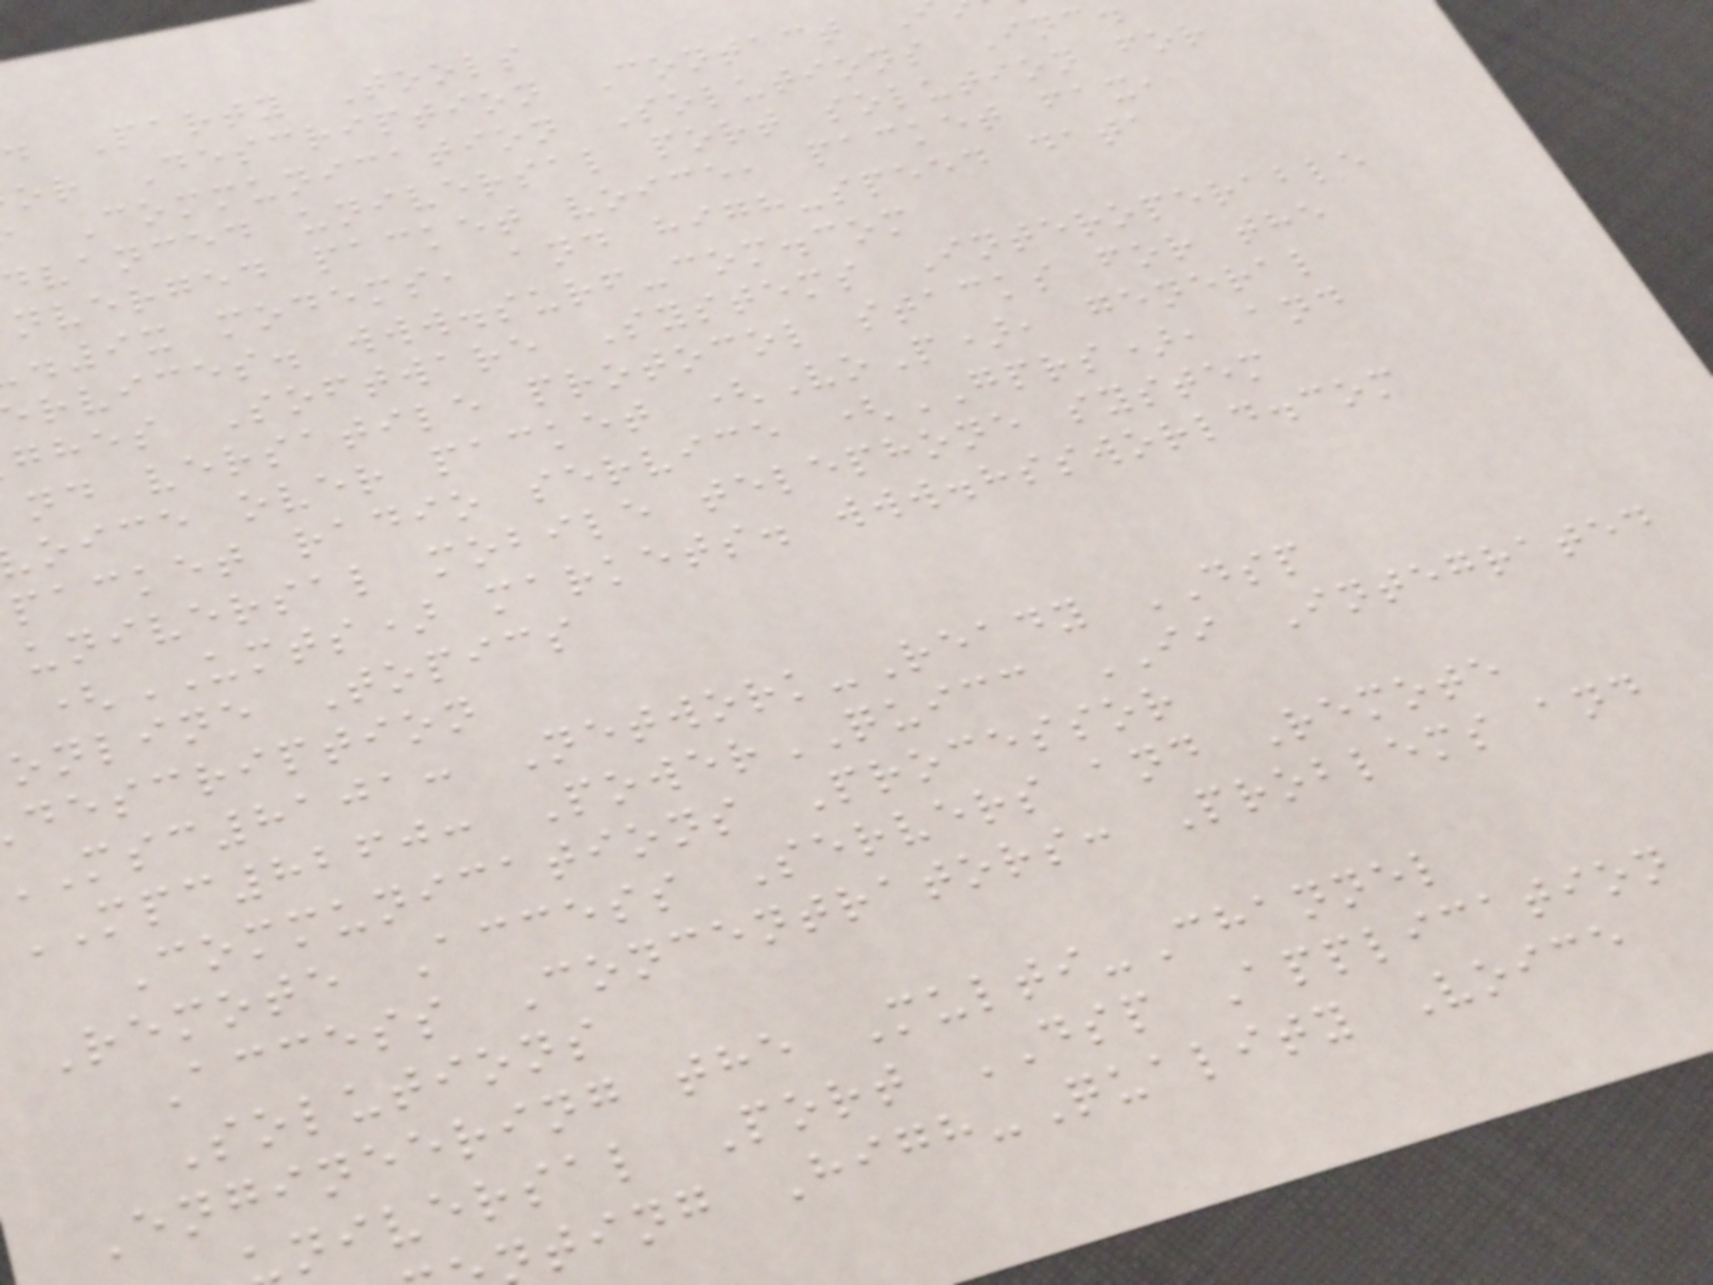d Party Tools
or Description Contact
Communication Solutions Inc
dvanced universal port solution for
nverged packet voice, packet fax,
9x modems, and high-speed data
rvices. www.surf-com.com
ghes Software Systems Interoperable
nd versatile protocol stacks for the
oice over packet (VoP), general
packet radio service (GPRS), and
universal mobile telephone system
(UMTS) markets. www.hssworld.com
online Topics
description
msc8101: Network-Ready DSP
MPC8260: PowerQUICC II Integrated
Communications Processor
Remote Access Servers and Remote
Access Concentrators: Problems and
Solutions
Engineering the Multi-Channel
niversal Port DSP Application
ting High-Quality Voice
